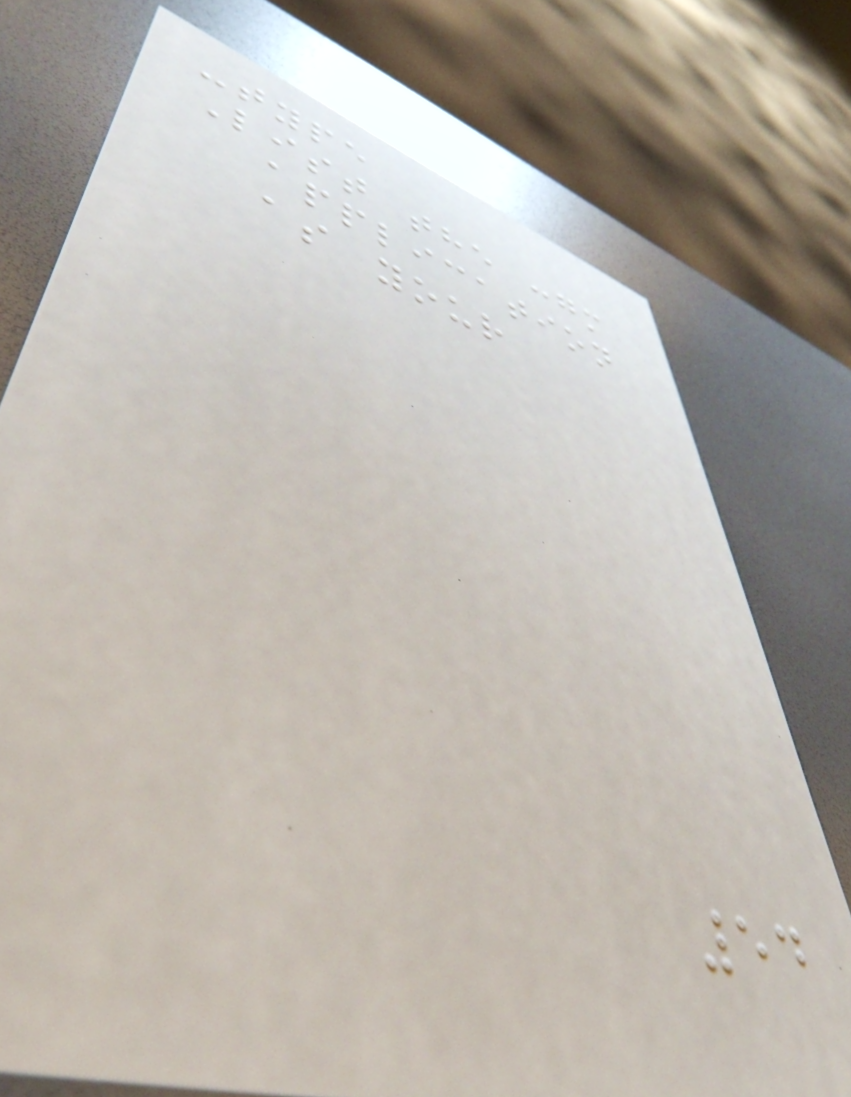-type
List the :gm
application
as your
54
